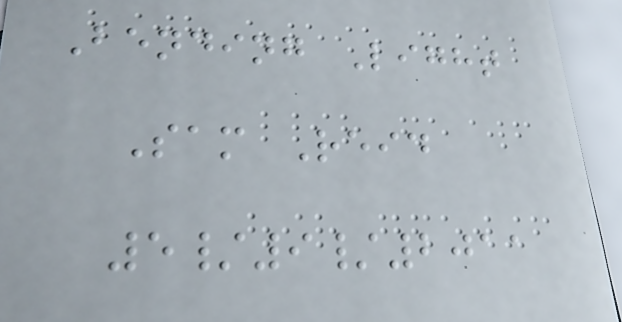Bending Light
Sam Reid
5/9/2011
